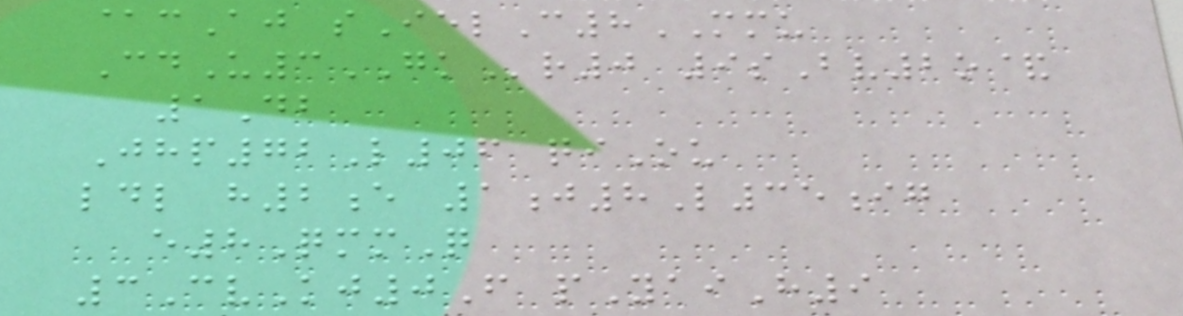@cAj sIelC8MMU
CdU3GKr0 9sBv2o&
1Db
Jhp72L06 qiOu
ldl h2e 1j8L35ig
e8QmmQ
3CvKj0F pYaiH9
